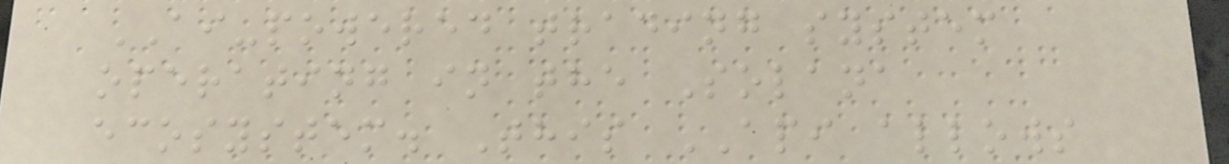AI-powered trading system
operating in the Solana
ecosystem. This API allows
